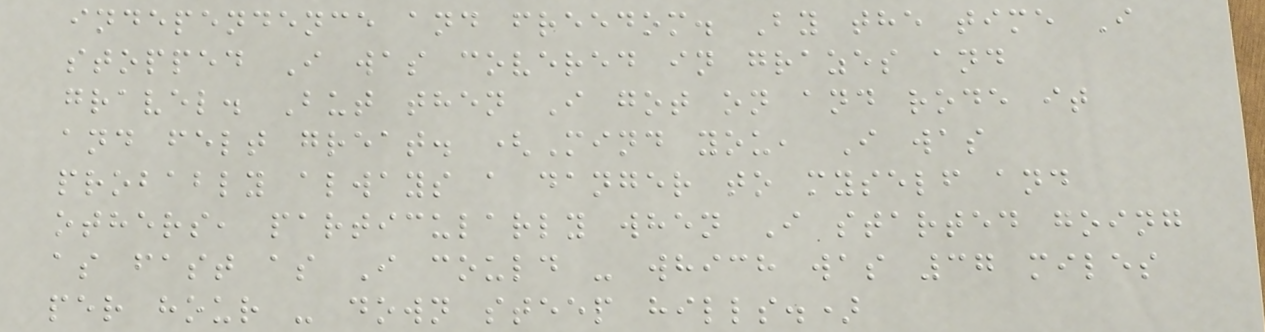independence and freedom. By the time I
stopped I was covered in grazes and
gravel. But then I got on and rode it
and felt great. (Mind you, I was
probably always a danger to myself and
others, particularly when I started going
as fast as I could - which was 37 miles
per hour - down steep hills.)
